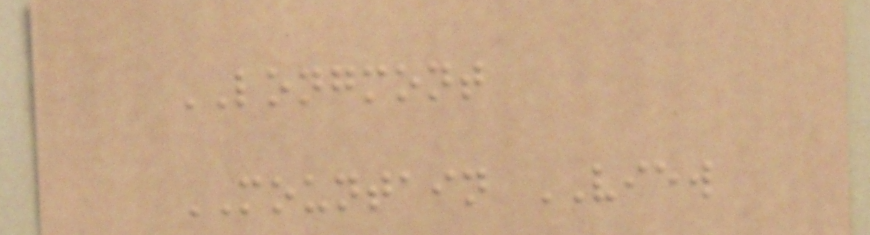LONGMONT
MOUNTAIN VIEW
